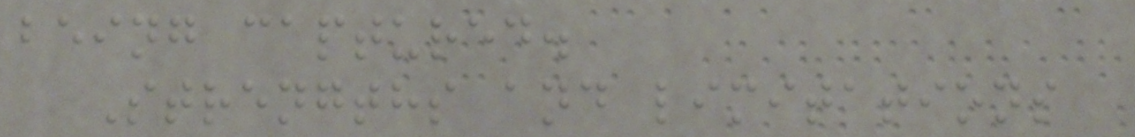being captured.
Strengths and limitations
